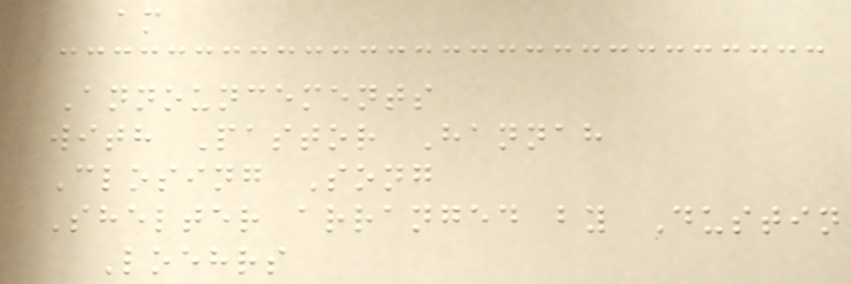am
Announcements
with Pastor Hannah
Closing Song
Shelter arranged by Dustin
Loehrs
